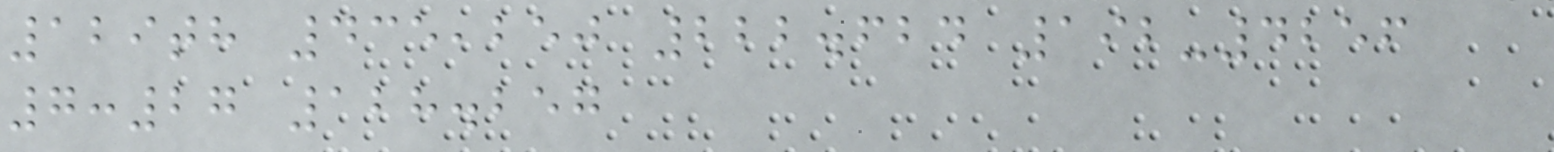129th 435,250 222.624 192-4256
7:27 128.257
